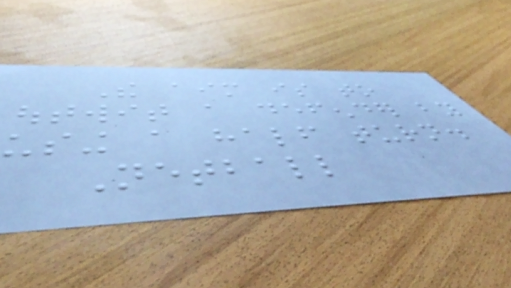The aim is to
outwit a defender by
using a half turn.
Netball
